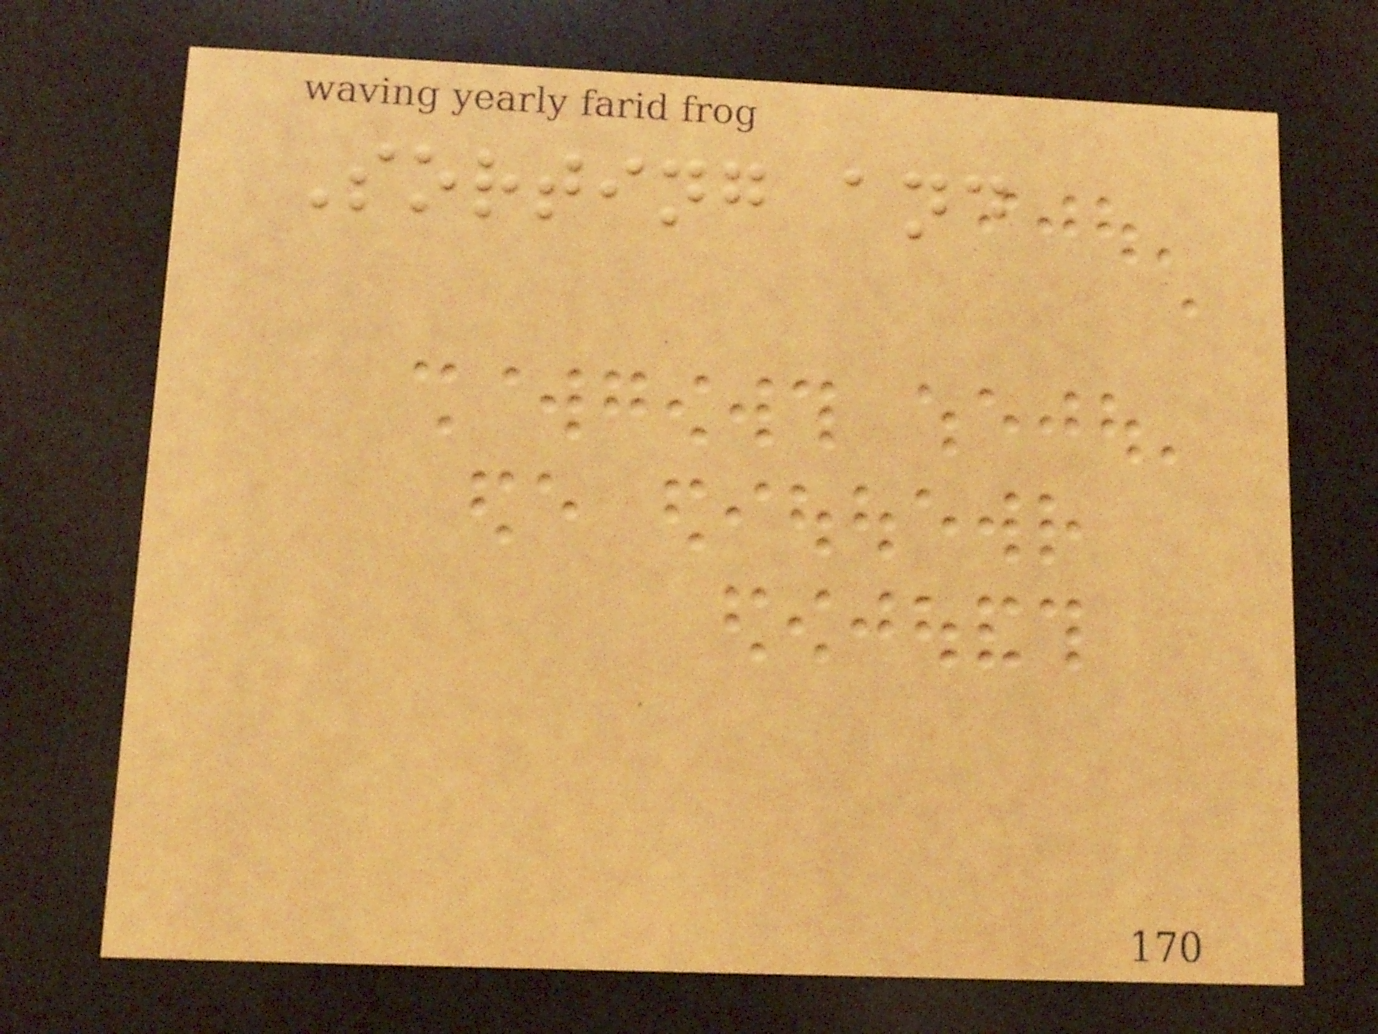Sorting and
